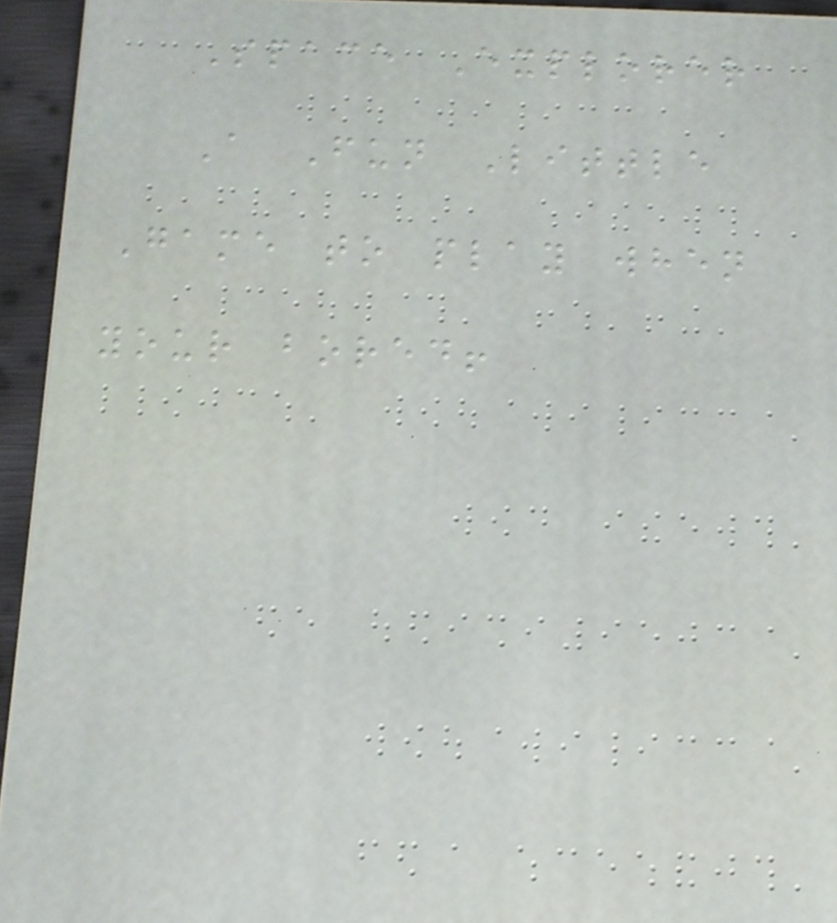Space Explorer
A Fun Little
Game to play when
your bored!
